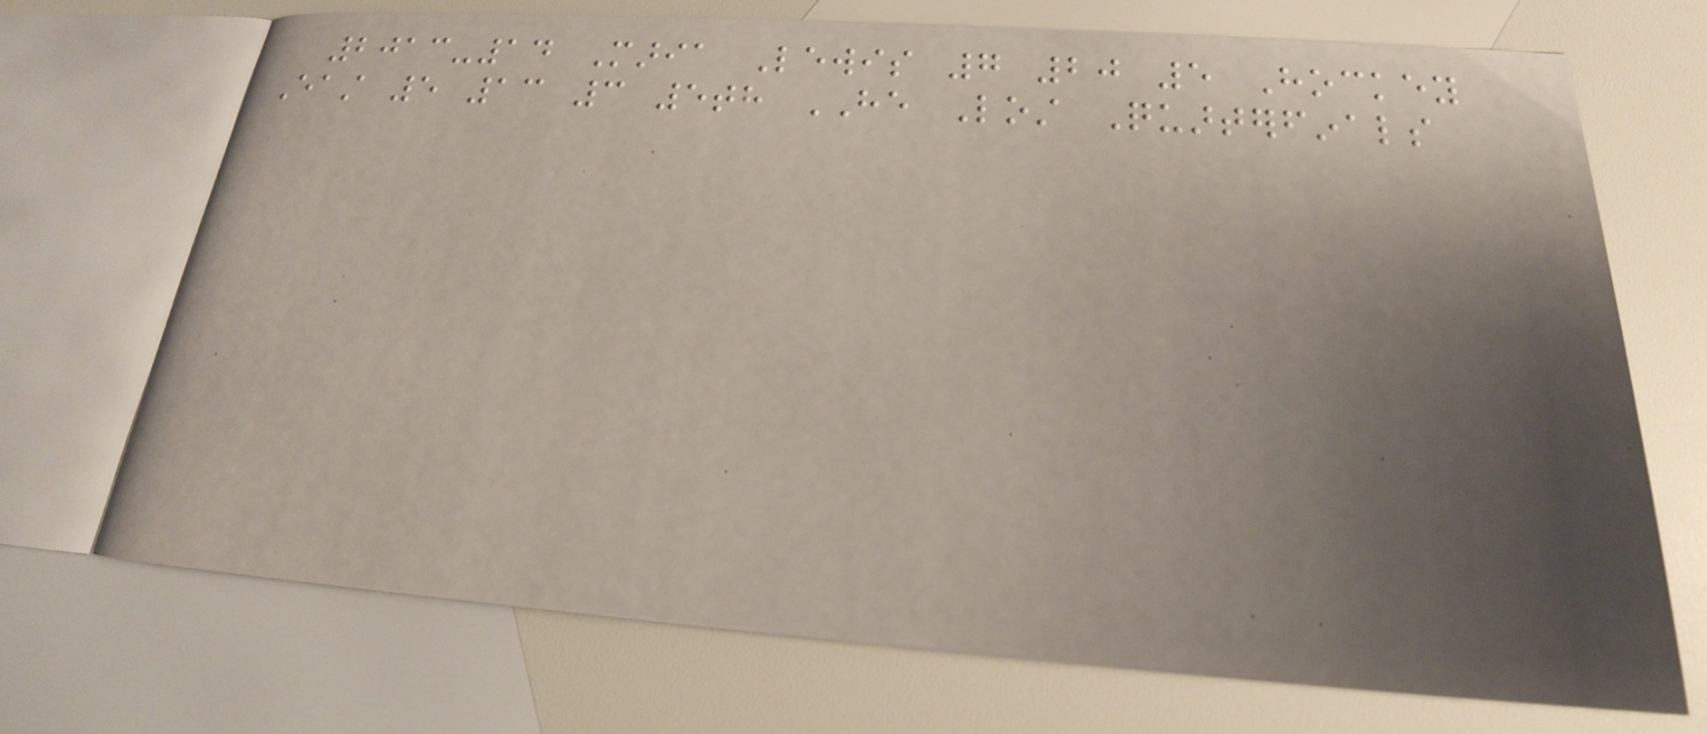2013-14 Maria Lewis 7 20 5 Hockey
East 5 13 3 5th HE Lost Quarterfinals
